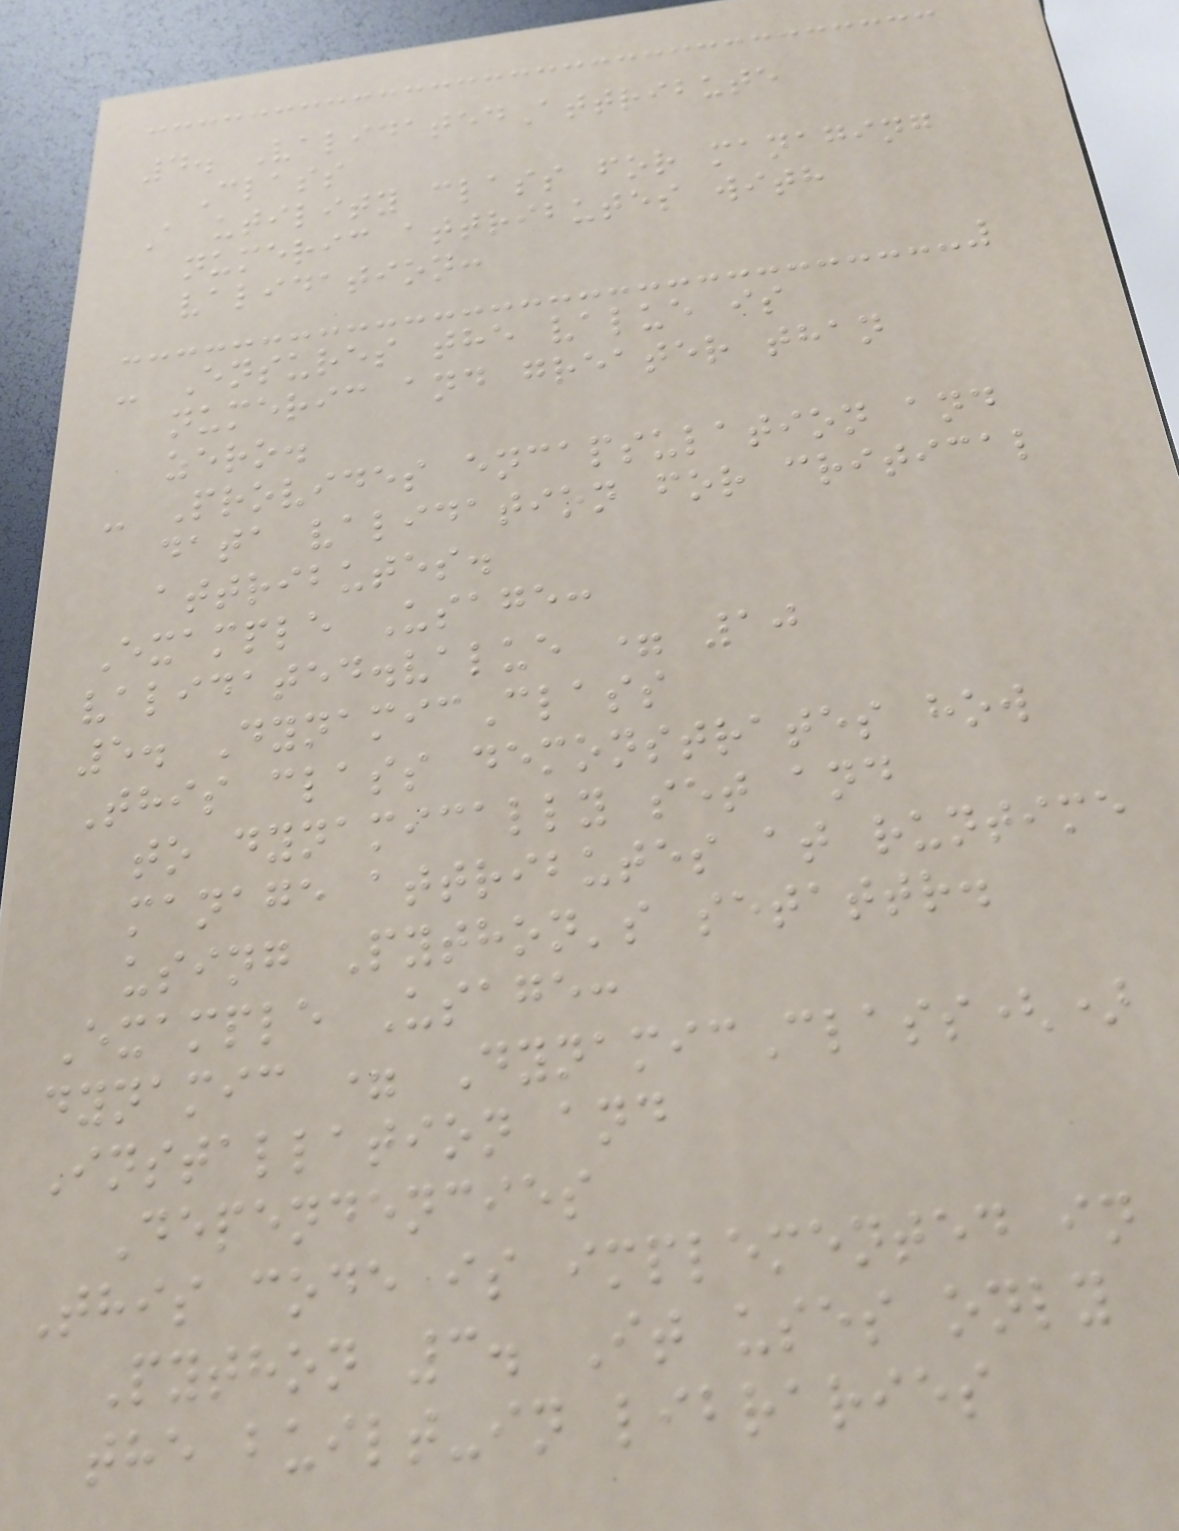4. ValidatedAttribute
Class
A utility class for managing
numeric attributes with
validation:
- Ensures the value is
numeric and greater than
zero.
- Provides encapsulation and
data validation for critical
attributes.
Example Usage:
validated.value = 10
5. DynamicClass
This class demonstrates how
to dynamically set and
manage attributes at runtime
using Python's setattr.
Example Usage:
dynamic = DynamicClass()
Installation and
Dependencies
This code is implemented in
Python 3. It uses only
the built-in libraries
